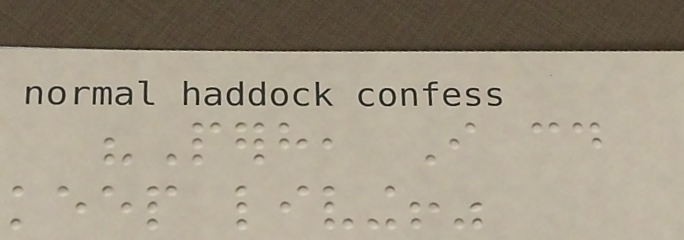"Perhaps, I could
keep living!"
